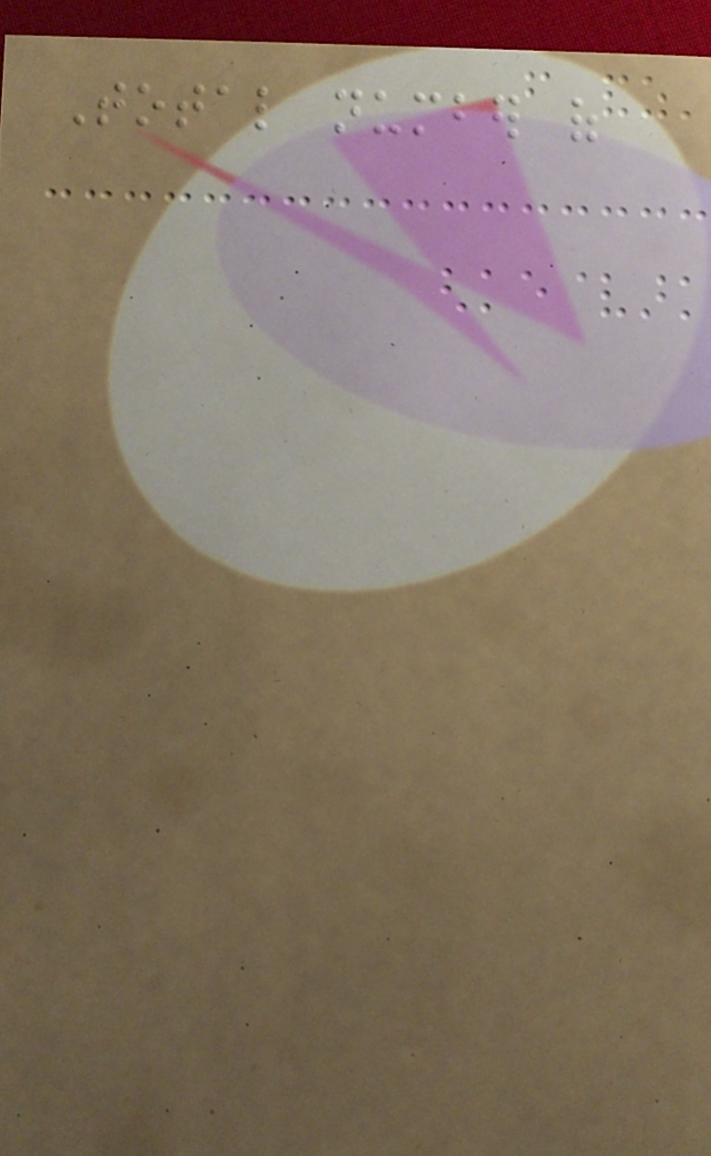Total number of
